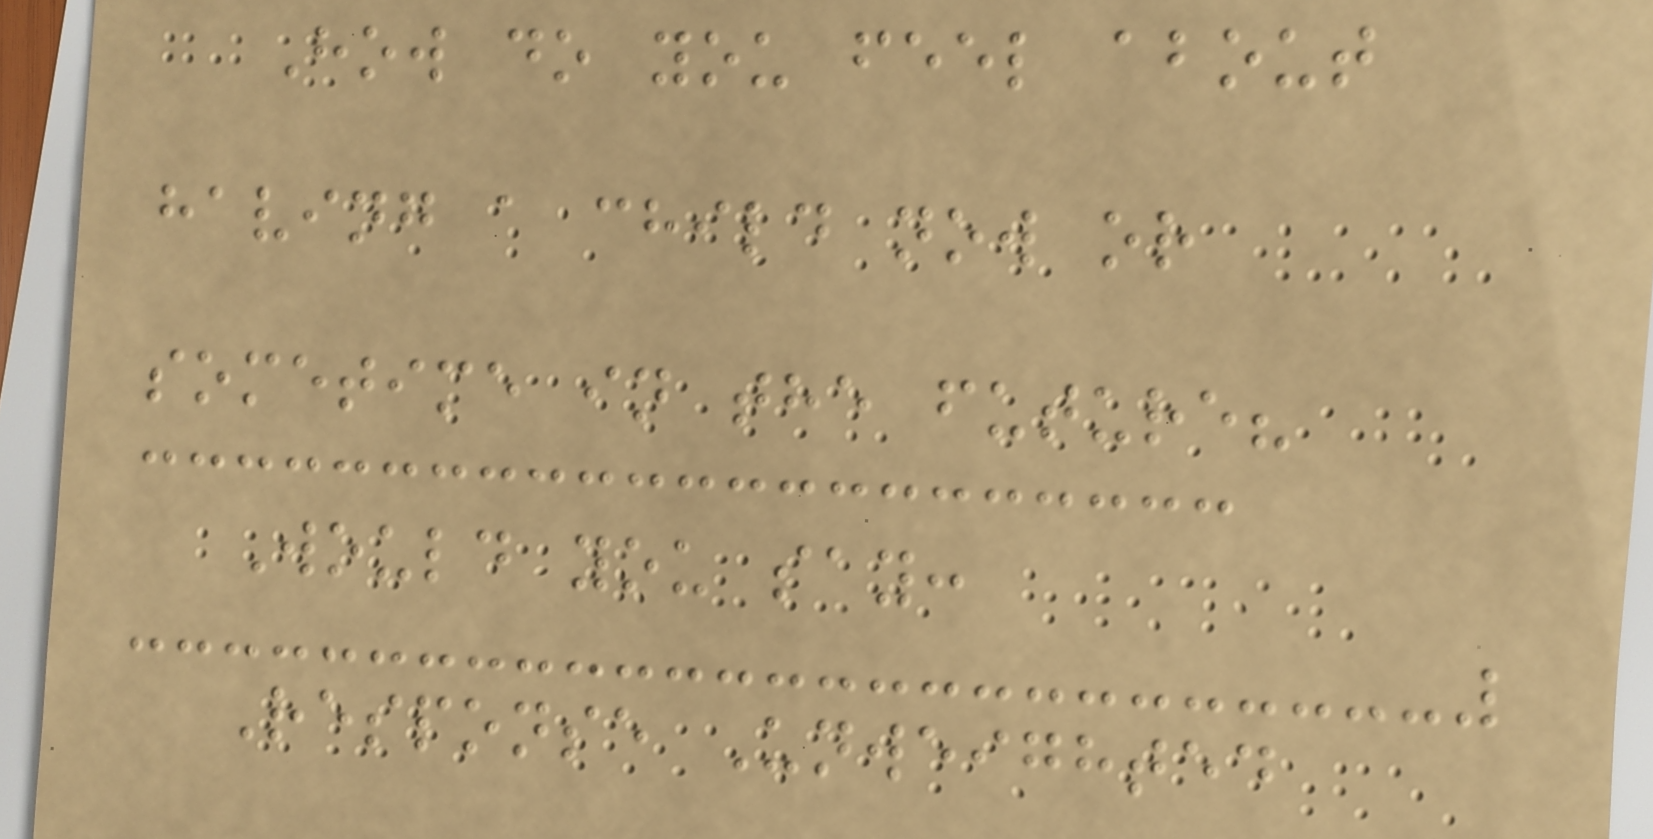How do you feel about
having a child now or
sometime in the future?
Would you say:
Response Unweighted
